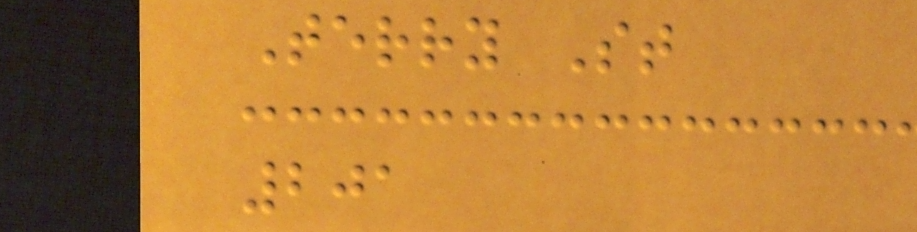Terry St
201
